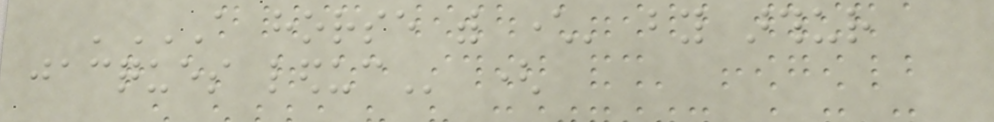'A HORSE WITH CHARACTER' BY ARTHUR
JACQUES LEDUC (
